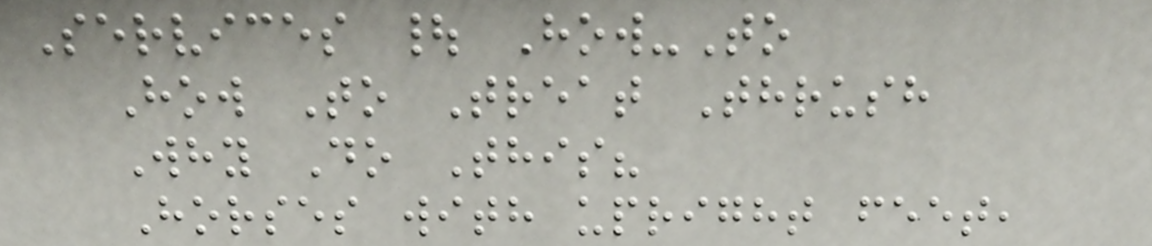Services | How-To
How To Treat Thrush
Why Do This?
Horses with upright feet,
